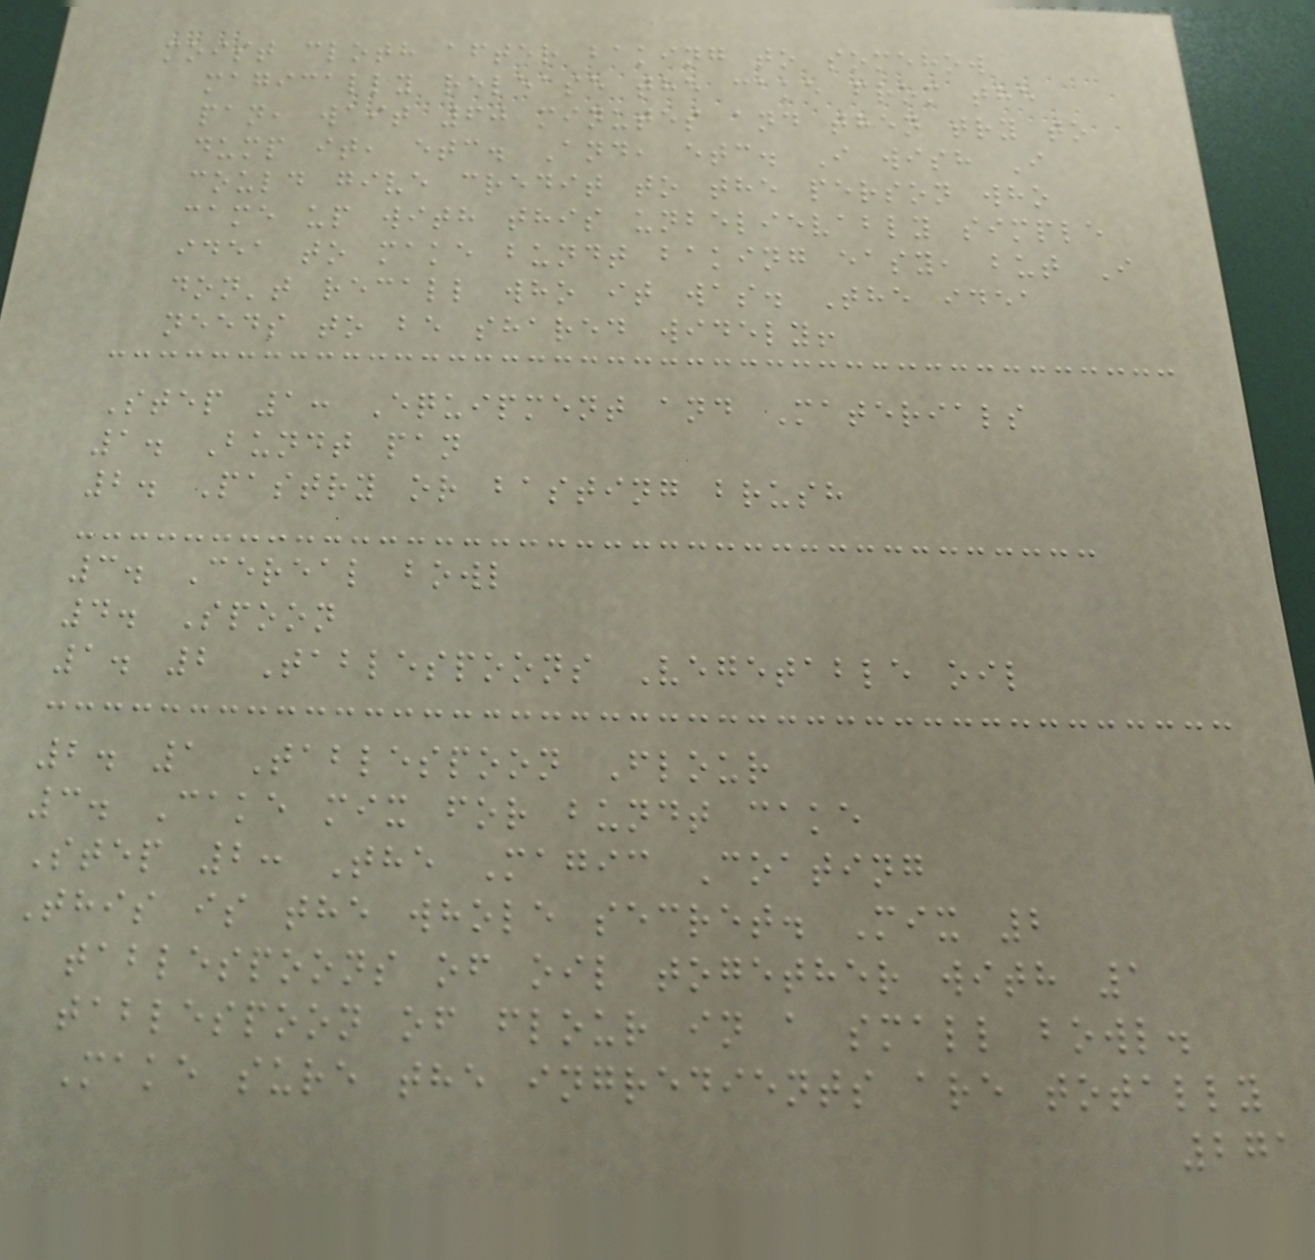moist cloth after baking to somehow
magically release the cake from the
pan, wait 60 minutes and then try to
dump it, etc. And, etc. I wish I
could give credit to the person who
came up with this unbelievably simple
idea to make bundt baking easy, but I
don't recall who it was. The idea
needs to be shared widely!
Step 1: Equipment and Materials
1. Bundt pan
2. Pastry or basting brush
3. Cereal bowl
4. Spoon
1. 2 Tablespoons Vegetable oil
2. 1 Tablespoon Flour
3. Cake mix for bundt cake
Step 2: The Magic Coating
This is the whole secret. Mix 2
tablespoons of oil together with 1
tablespoon of flour in a small bowl.
Make sure the ingredients are totally
271
